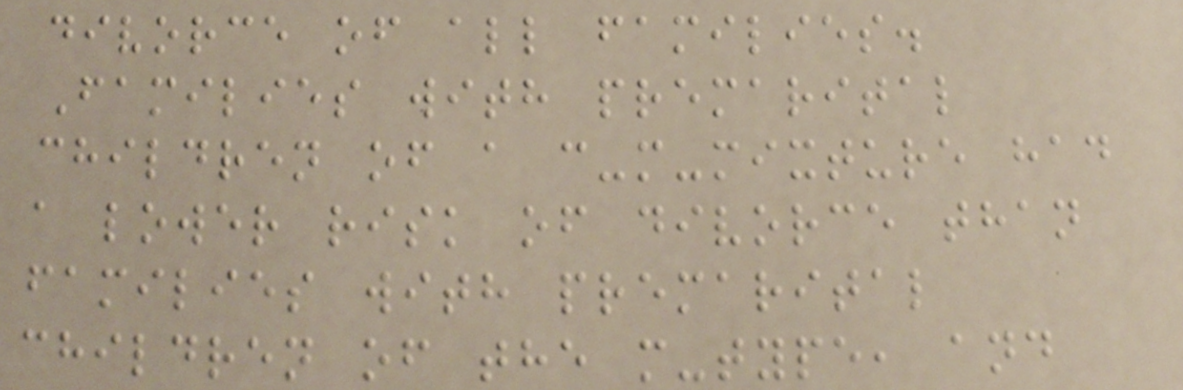divorce of all families.
Families with premarital
children of a c-m-mixture had
a lower risk of divorce than
families with premarital
children of the m-type, and
